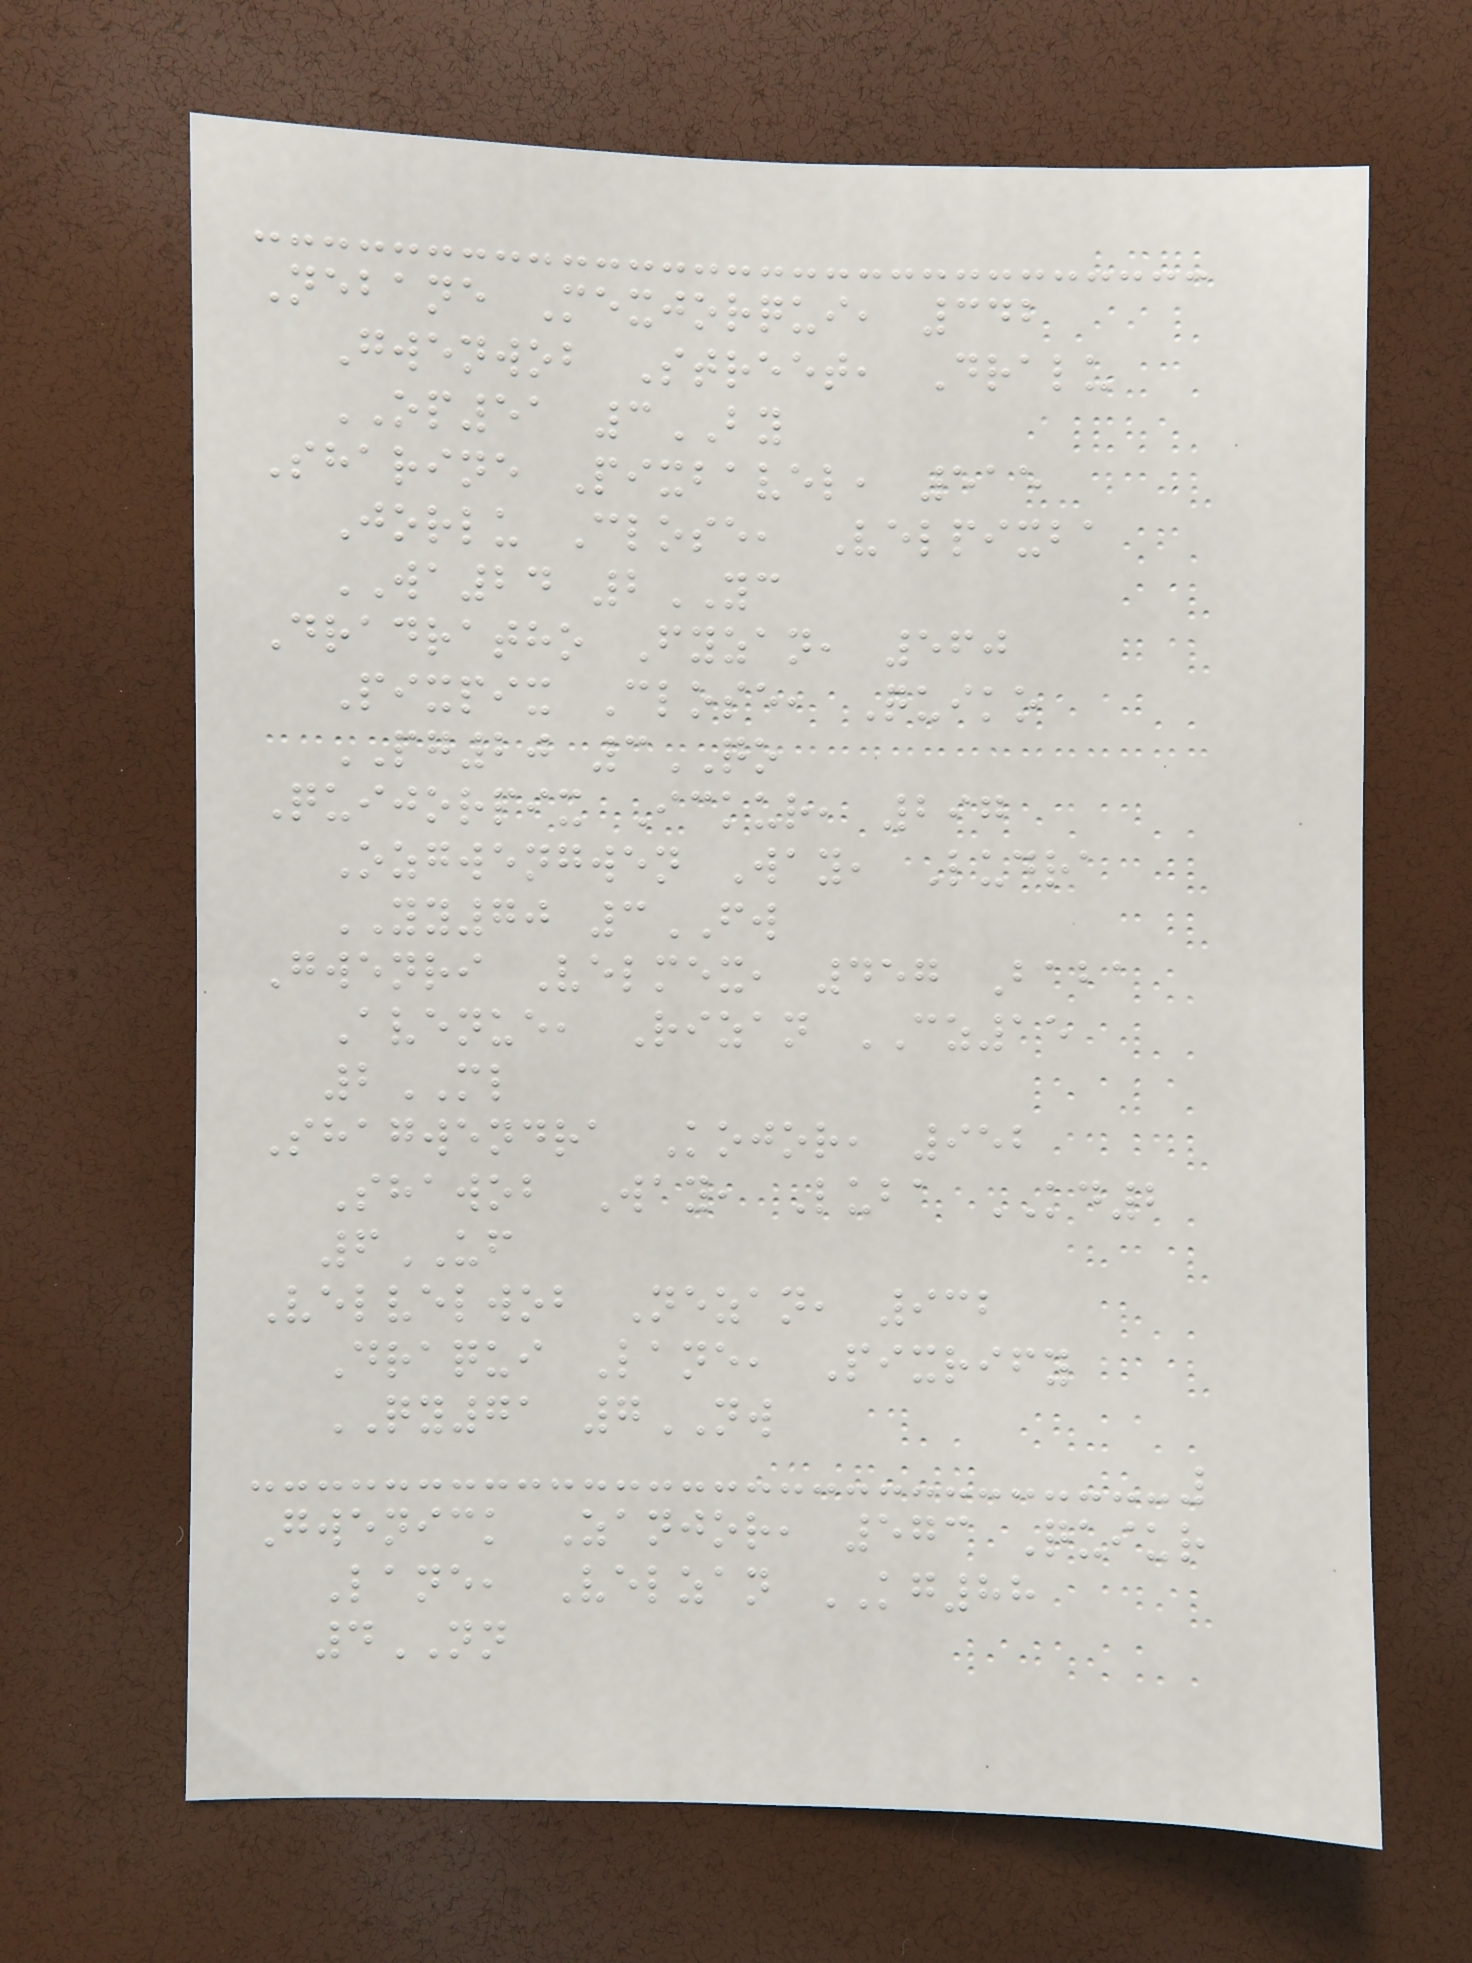Nebane Mexjorqui, 342
Gwenwob Street, Dralu
OP51 3BY
Sharine Pixbavel, 515
Jorlu Close, Velpixba
WA24 2YC
Dradratho Fyzan, 560
Pixpix Close, Quiko
PG20 3QO
Quijorpix Ickur, 297
Ozgwengwen Way, Ludra
YY70 3FW
Gwenri Velmex, 457 Baba
Avenue, Rizan CZ15
2ML
Shagwendra Kojor, 952
Shawob Way, Luba KD2
6UF
Velvelwob Nezan, 932
Draqui Lane, Pixrify
QY71 7NW
Gwenick Zanjor, 573 Quiur
Lane, Velzan KG88
4NN
